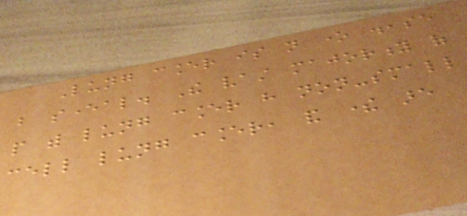Lung cancer is not one disease
but several. The vast majority of
people with lung cancer have non-small
cell lung cancer, and there are
